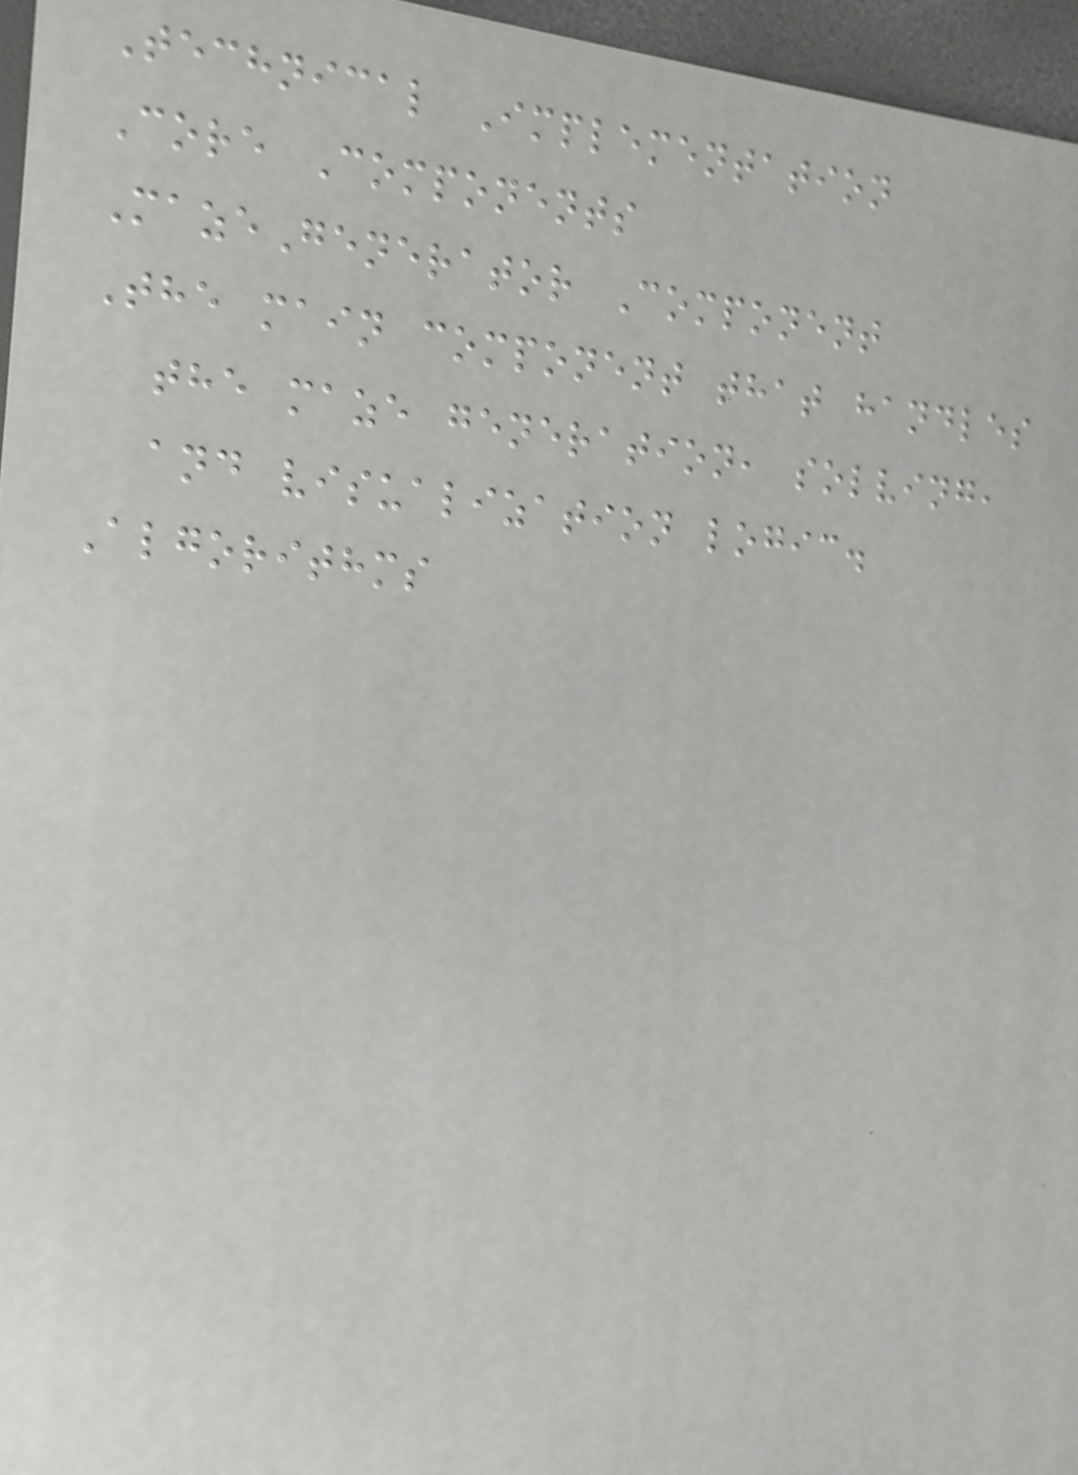Technical Implementation
Core Components
MazeGenerator Component
The main component that handles
the maze generation, solving,
and visualization logic.
Algorithms
